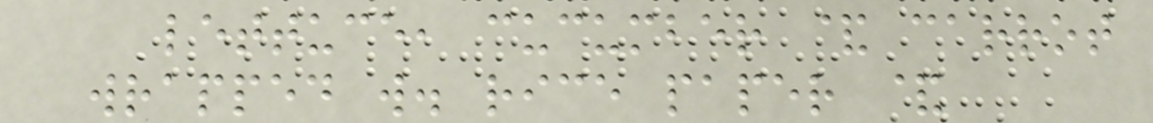lettuce, cucumber & carrot
wrapped w. rice paper &
